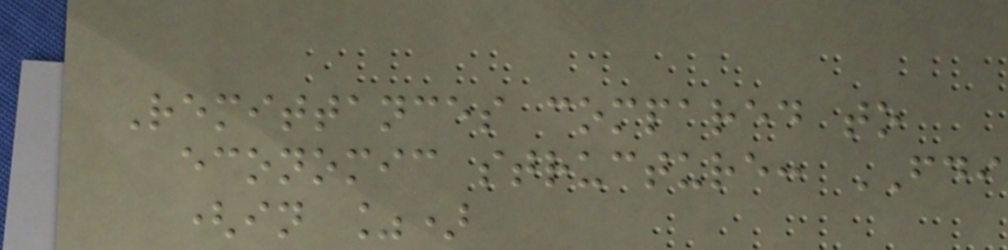Remittances compared to
economic structure: FDI
(in %)
